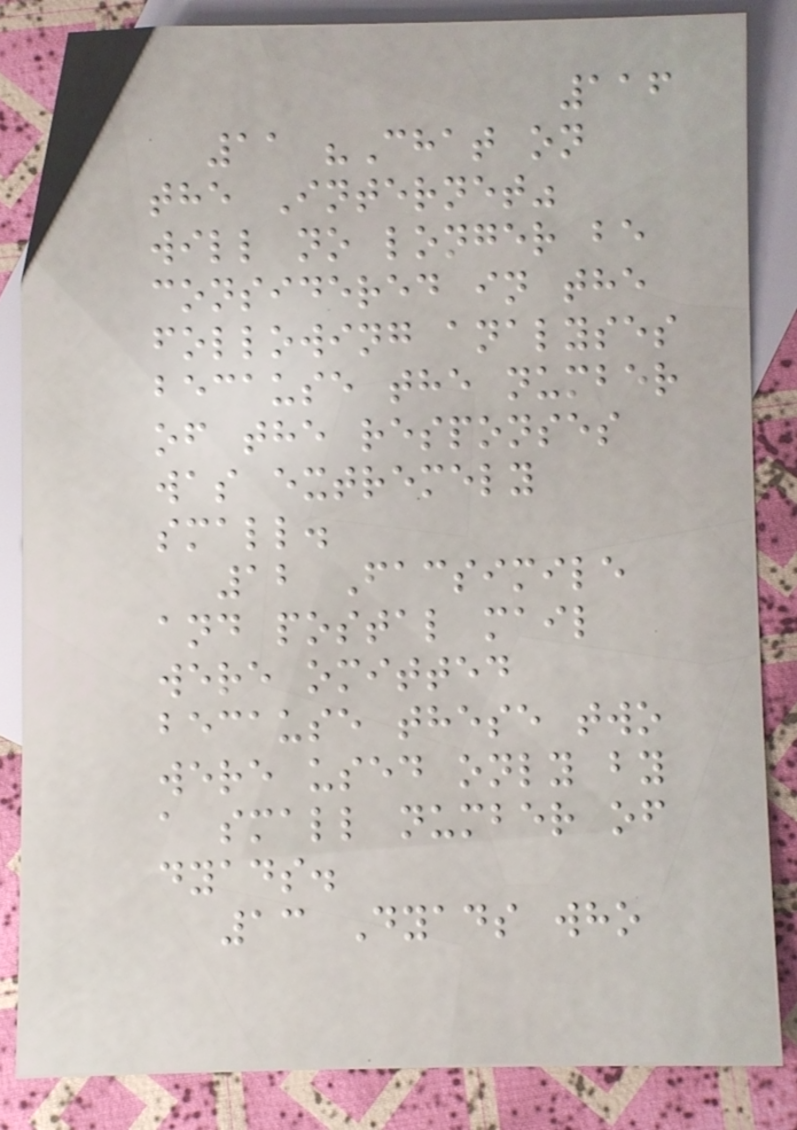116
11 "Chat on
the Internet"
will no longer be
considered in the
following analyses
because the number
of the responses
was extremely
small.
12 Facsimile
and postal mail
were omitted
because these two
were used only by
a small number of
dyads.
13 Dyads who
